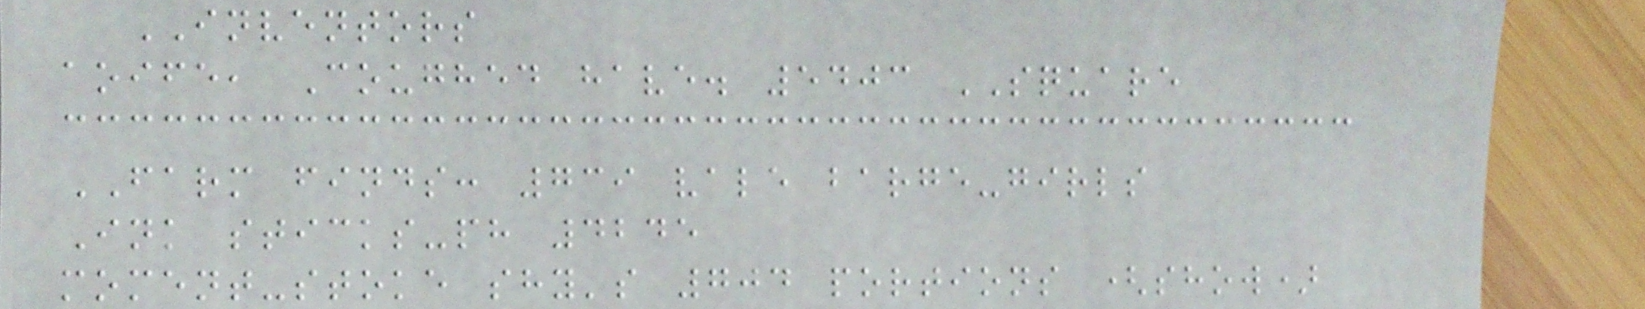INVENTORS
aoife, Coughed have. 5403 SQUARE
FARM finds: 739 vale barge-girls
Ink sticks-ph 4245
moment-stoke shy's 704 portions (show)
